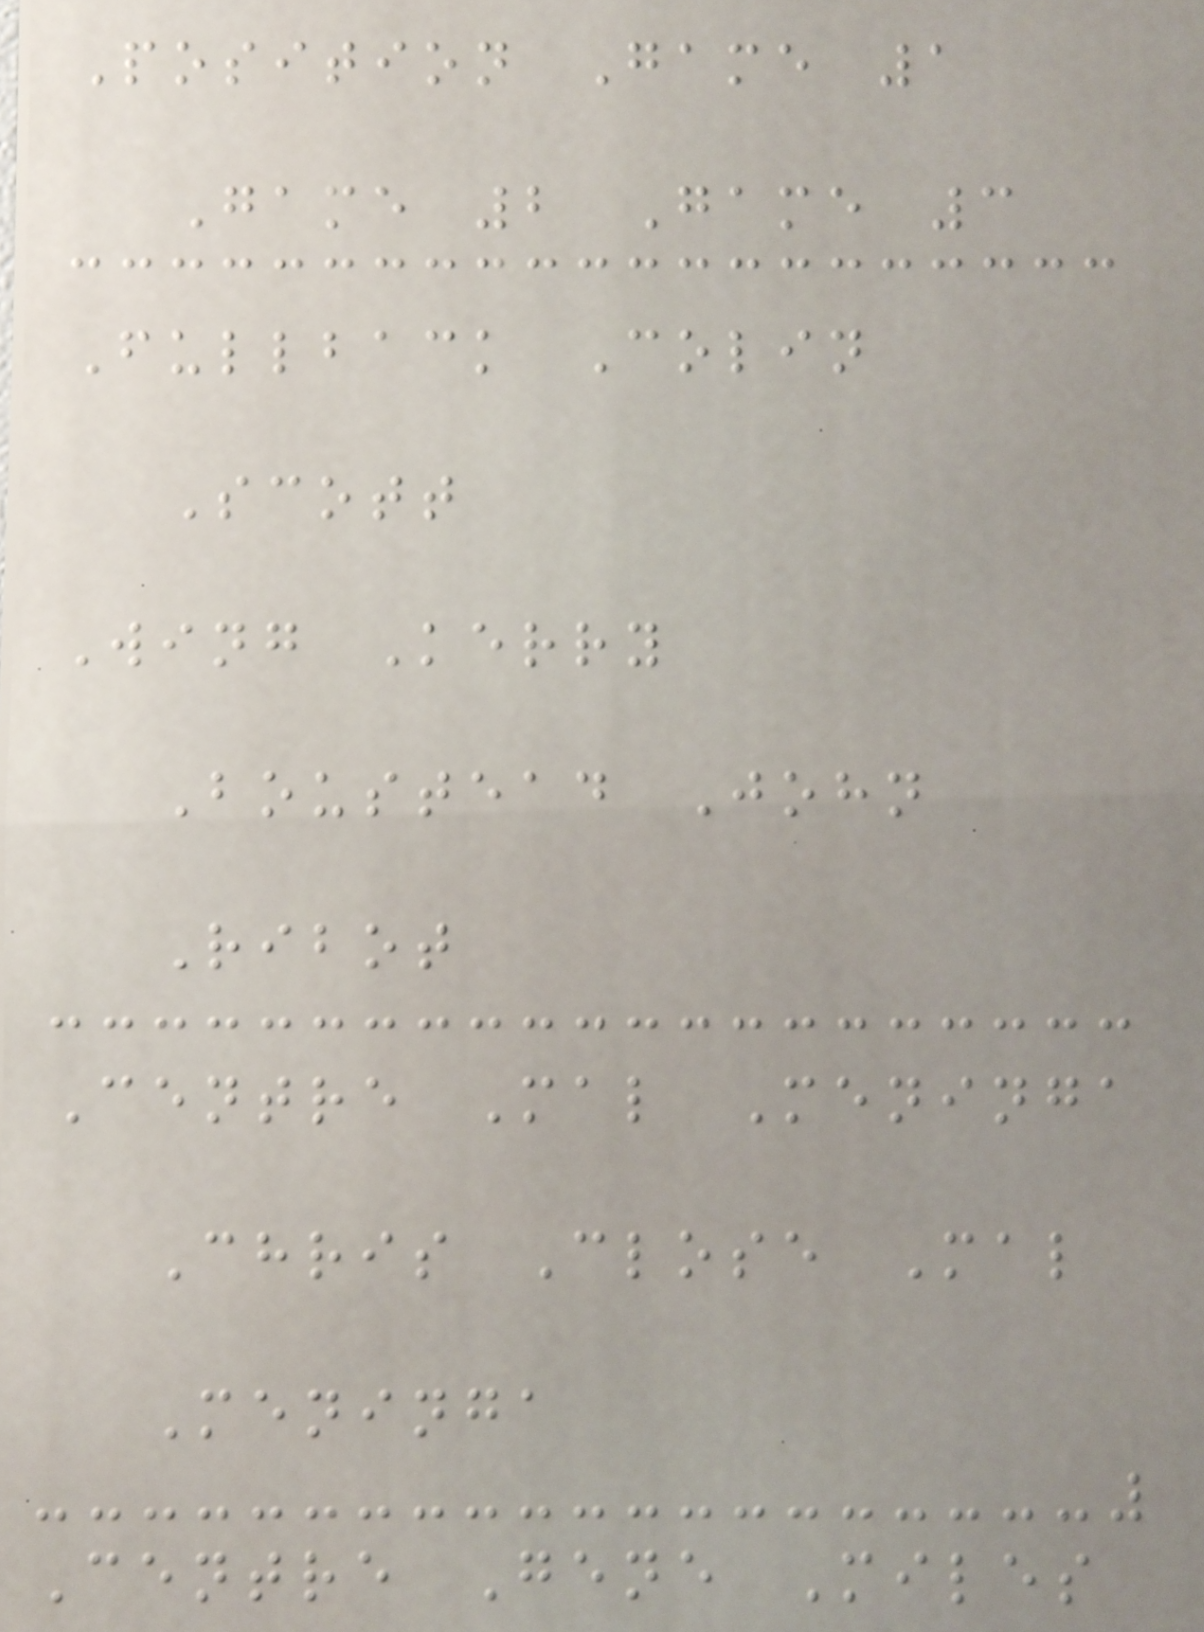Position Game 1
Game 2 Game 3
Fullback Colin
Scott
Wing Kerry
Boustead John
Ribot
Centre Mal Meninga
Chris Close Mal
Meninga
Centre Gene Miles
